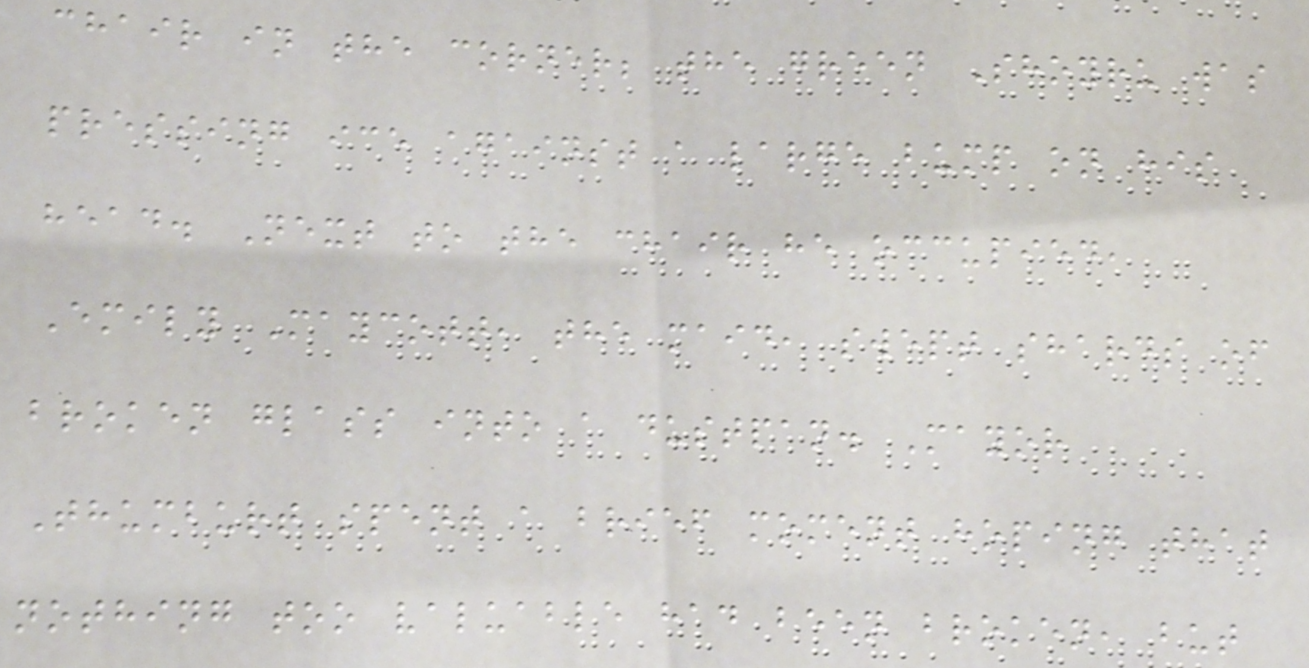chair in the corner; the green Shoyru was
pressing ice against a large bump on his
head. Next to the chair he occupied,
Emily Maycott, the maid, swept shards of
broken glass into a dustpan. Mayor
Thumburt spent a brief moment hoping that
nothing too valuable had been broken, but
